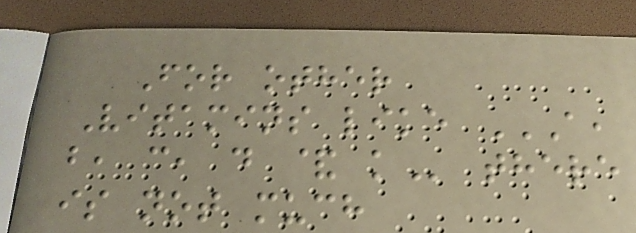For other
Vitamins like A,
B, C, D & K there
is not much
